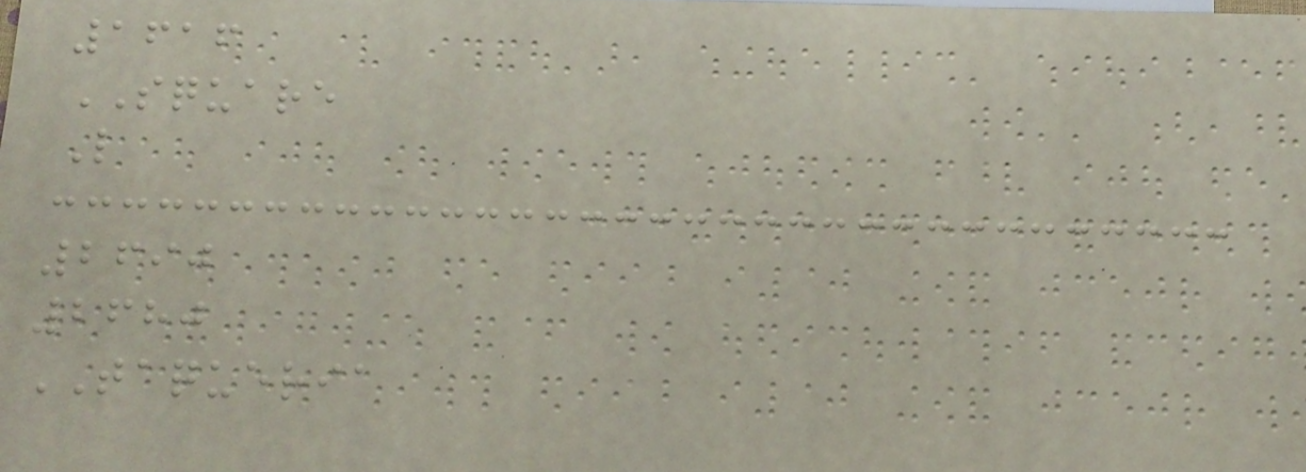1616
SQUARE
L
2690
2680
TAQUERIA
